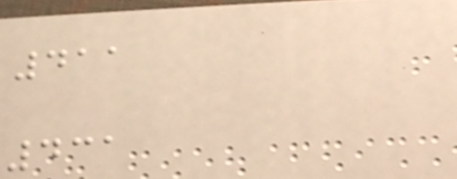411
431
